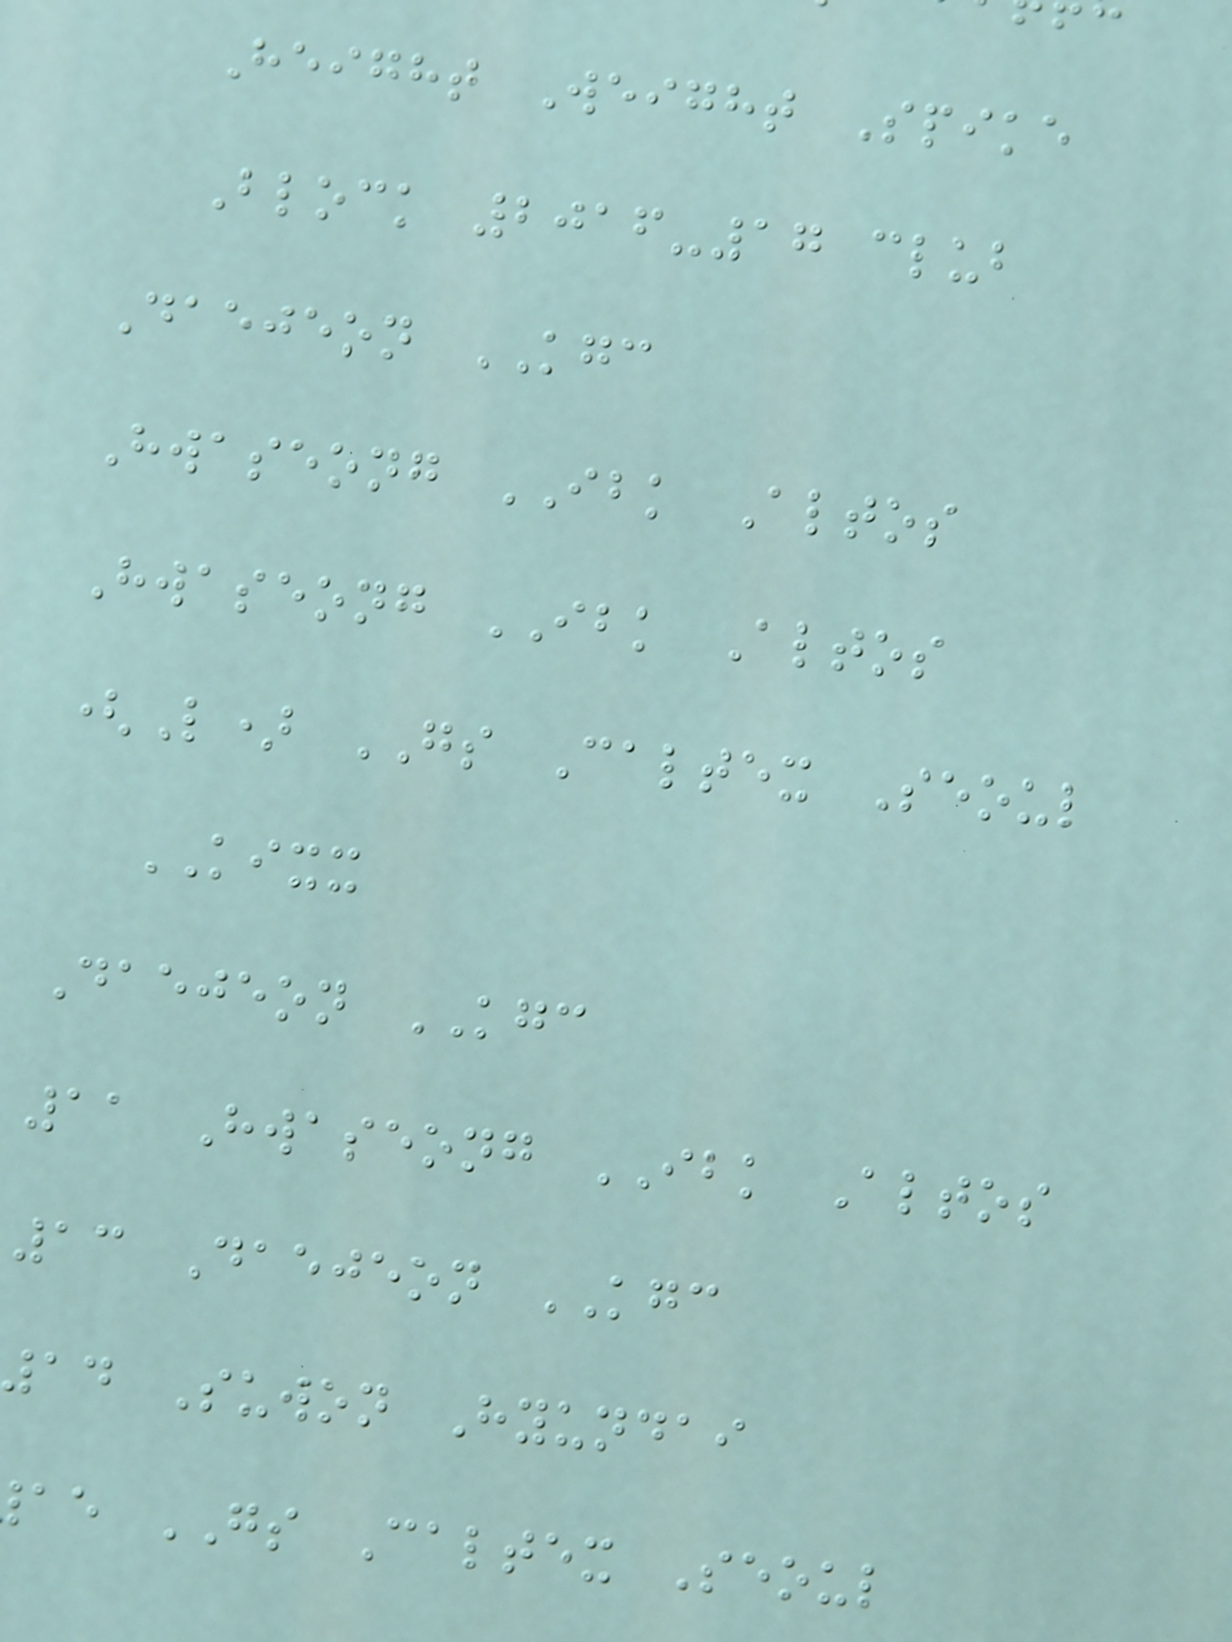Height Weight Spike
Block 2016-17 club
Daejeon KGC
Hwaseong IBK Altos
Hwaseong IBK Altos
(L) GS Caltex Seoul
KIXX
Daejeon KGC
11 Hwaseong IBK Altos
13 Daejeon KGC
14 Suwon Hyundai
ae GS Caltex Seoul
